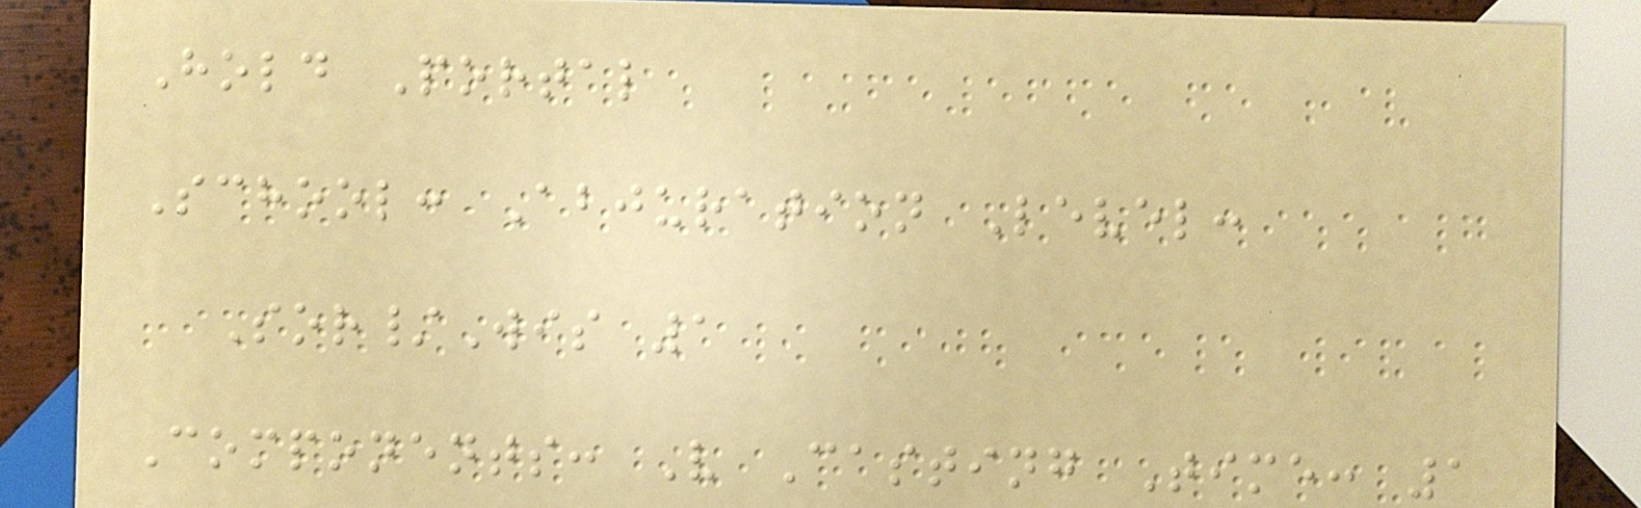Hold Portal
School: Abjuration Level:
Sor/Wis 1
Components: V Casting Time: 1
